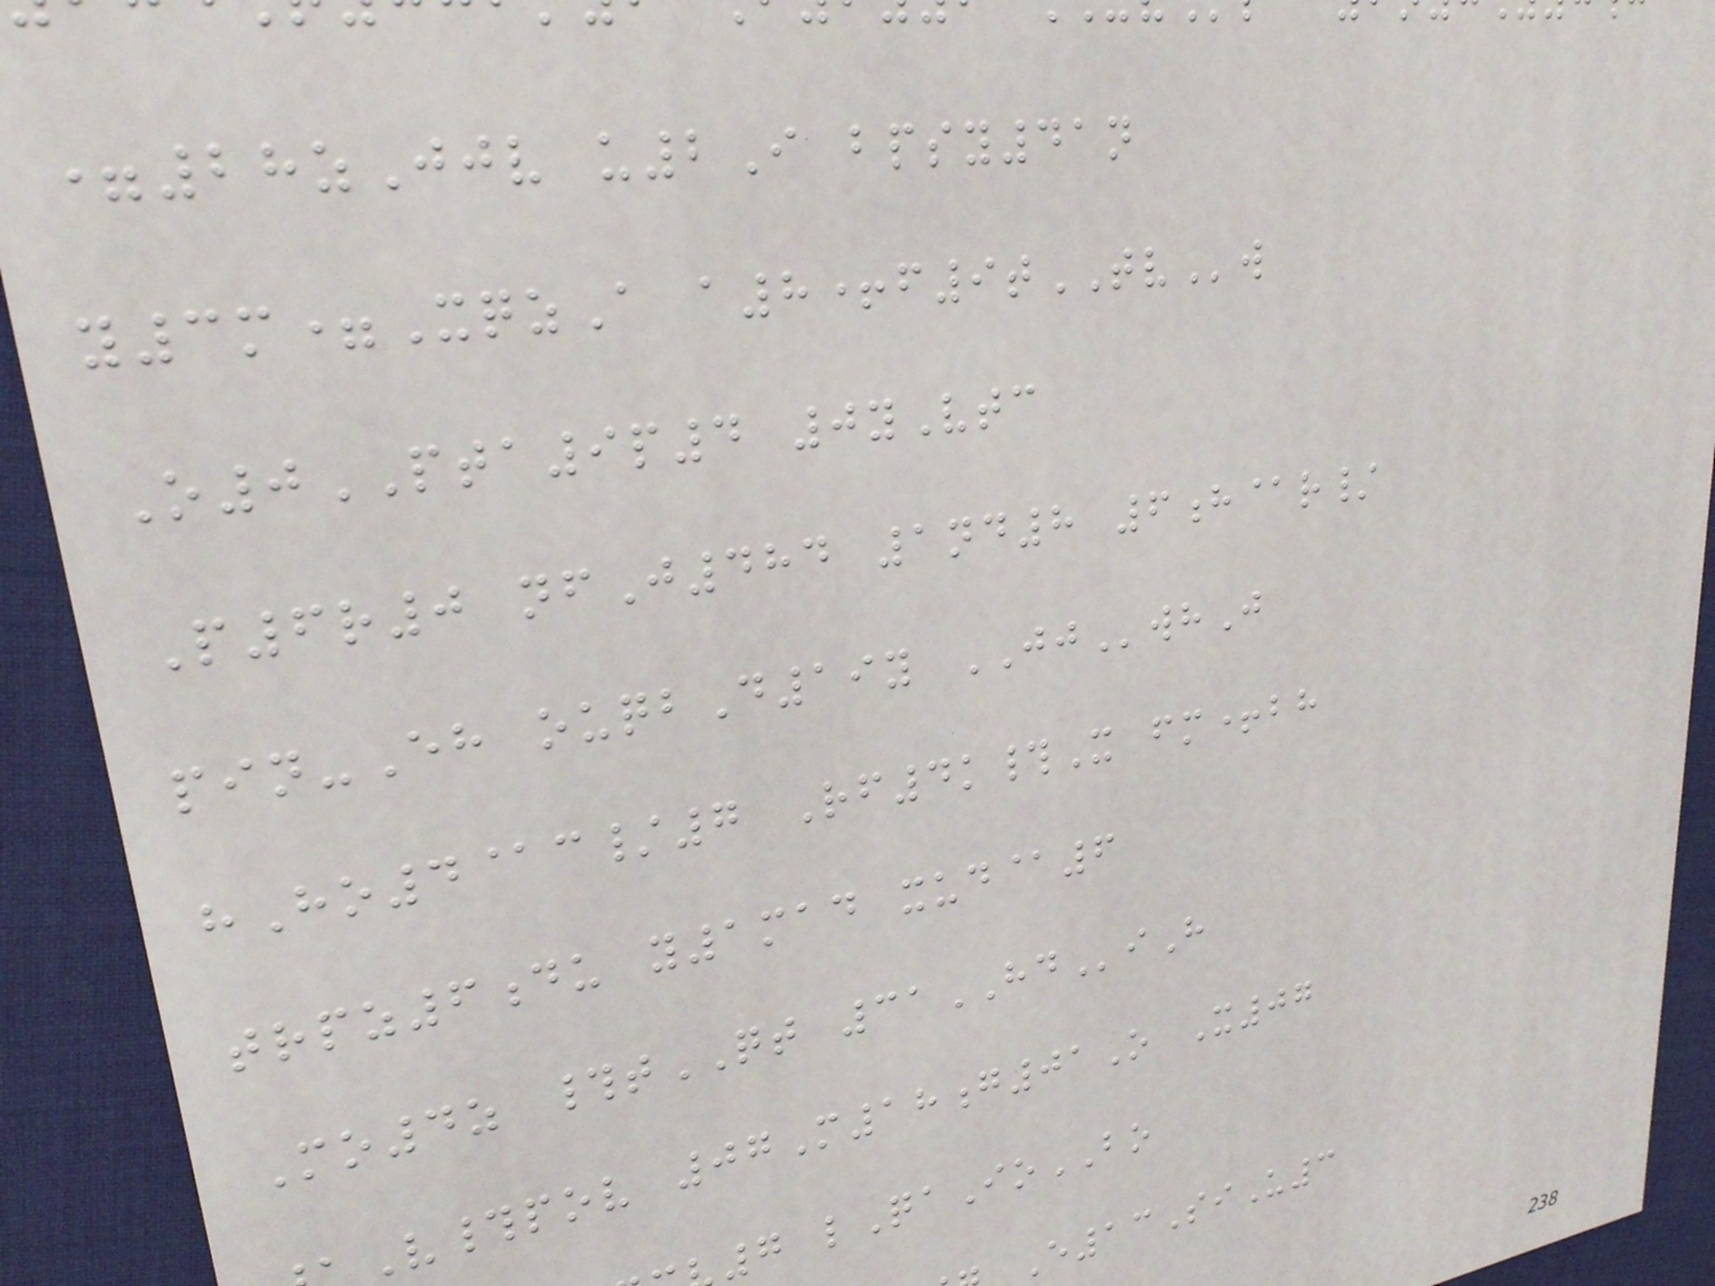=28zJjv u2I bpsy41n
y3m=XqzA a8+f9tTVw
O0PTA9p4 0yVtc
P6r0 nfJ484 1nd8 6h@r/
pin-Eh ouqbD19y JJwhJ
hHo4@c/7 Rf4k#X fm+bh
trpz6du y1mad xud@6
Mo4z #tQT 31HDiH
V#pov 07M18g01O X07
7 lQaIoBO
E13SiU3
